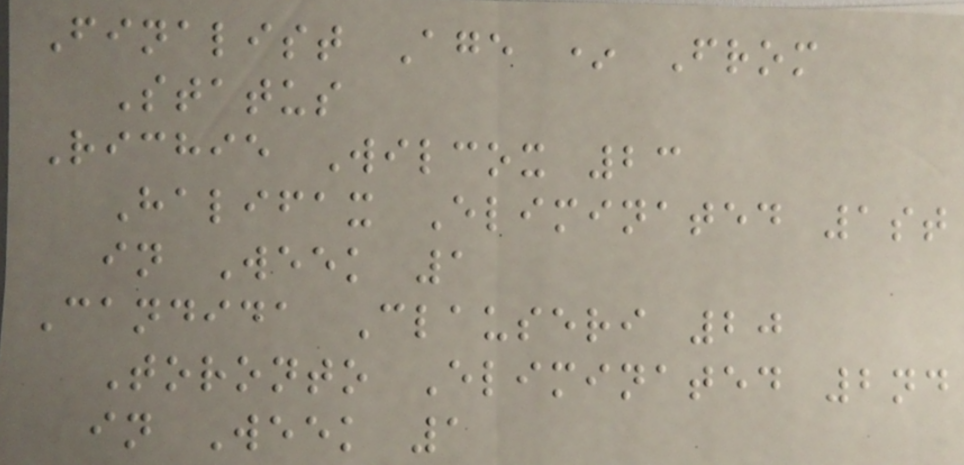Finalist Age * From
Status
Richie Wilcox 23
Halifax Eliminated 1st
in Week 1
Candida Clauseri 20
Toronto Eliminated 2nd
in Week 1
